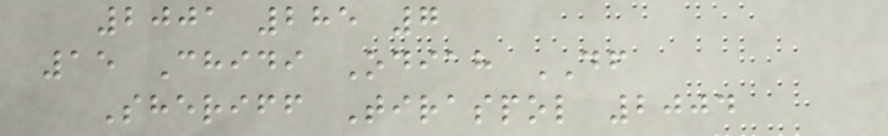2001 285 7
15 Chidi Odiah DF
Sheriff Tiraspol 2004
